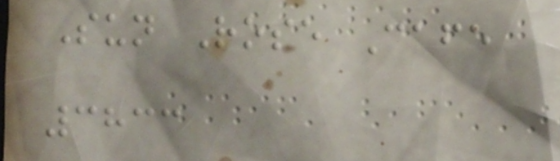Sun Rose Cafe
3833
